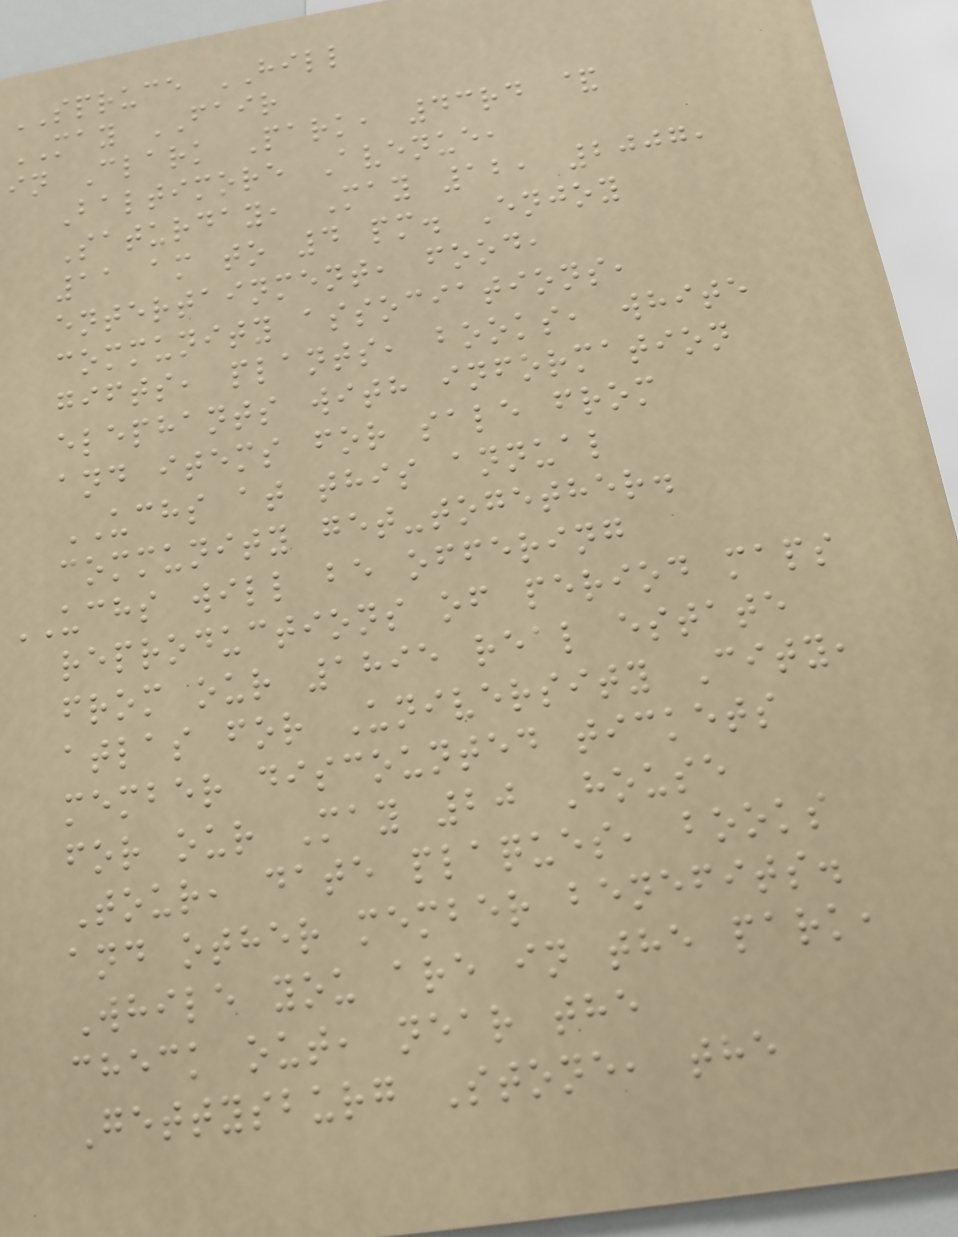SPRUCE HILL
MAY FAIR
in Clark Park, 43rd &
Baltimore Avenue,
Saturday, May 12, 2007,
11 am to 4 pm. Enjoy
entertainment, food,
community associations,
gifts, plants, books, white
elephants with information
and items for sale from
UCHS at this annual
community get-together.
UCHS will be offering
reproductions of period maps
from our 1895 real estate
atlas for University City,
member discounted tickets
for our May 20 House
Tour, date plaques, books
and other member benefits.
While you are in the park,
check out, near the
Gettysburg Stone, the
